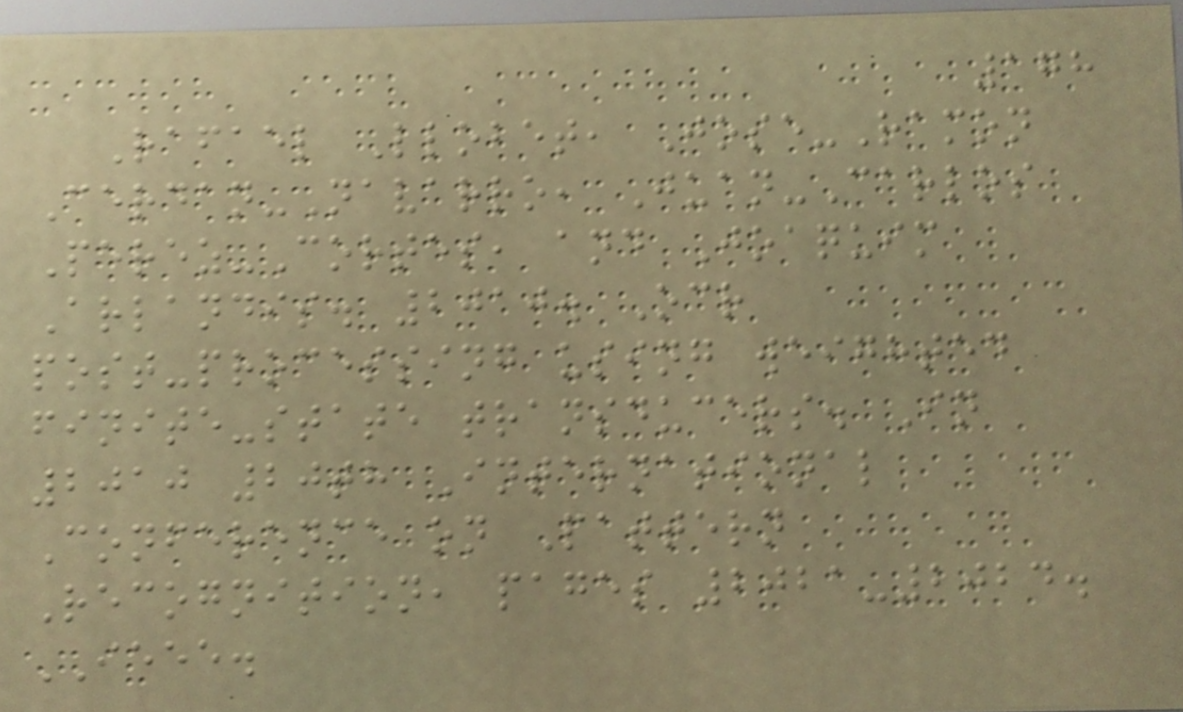178
Rafael Llobet, Jose-Ramon
Cerdan-Navarro, Juan-Carlos
Perez-Cortes, and Joaquim
Arlandis. 2010. Ocr
post-processing using weighted
finite-state transducers. In
2010 20th International
Conference on Pattern
Recognition, pages 2021-2024.
IEEE.
